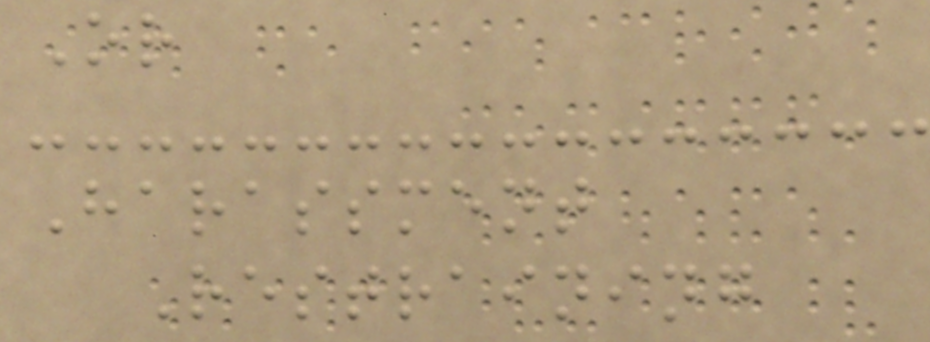Or
Harassment
Restraining
